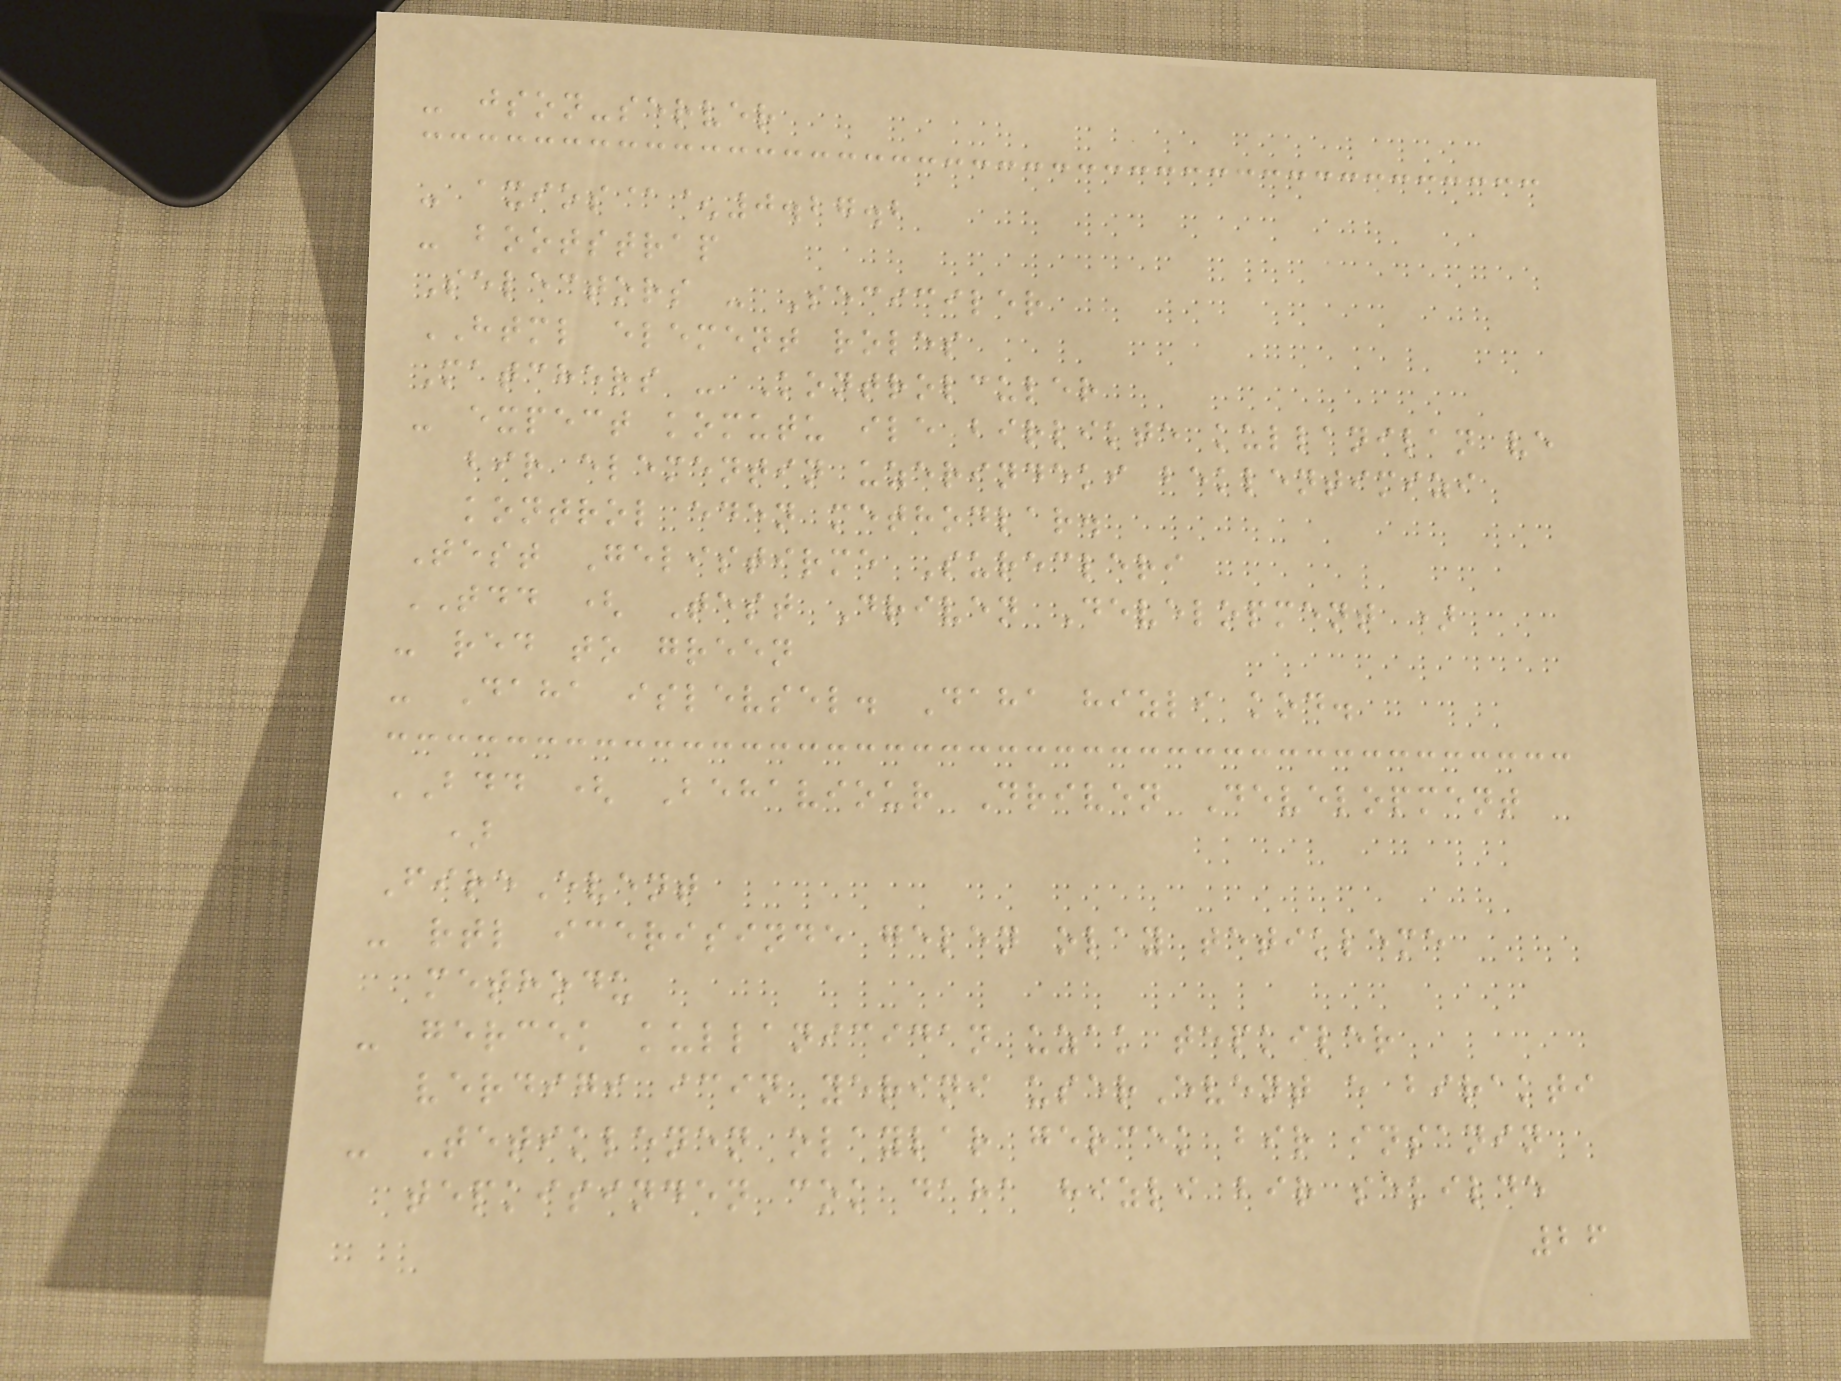- json-server
- axios@^0.27.2
- bootstrap
Selectors - Seciciler
HTML element roles
Matchers - Kontrolculer
- expect komutu ile birlikte kullanilan ve
bir elementin uzerindeki beklentimizi
kontrol eden methodlar.
Test Gelistirme Surecleri
TDD ( Test Driven Development )
- red to green
- Daha islevsel. Daha hizli kod.
BDD ( Behaviour Driven Development
)
FireEvent
- rtl icerisinde gelen olay tetikleme
methodu
- gercek kullanicidan uzak tepkiler
verdigi icin yerini userEvent e birakti
- Tetiklenen olaylar gercek bir insanin
tepkisinden cok daha hizli bir sekilde
26
